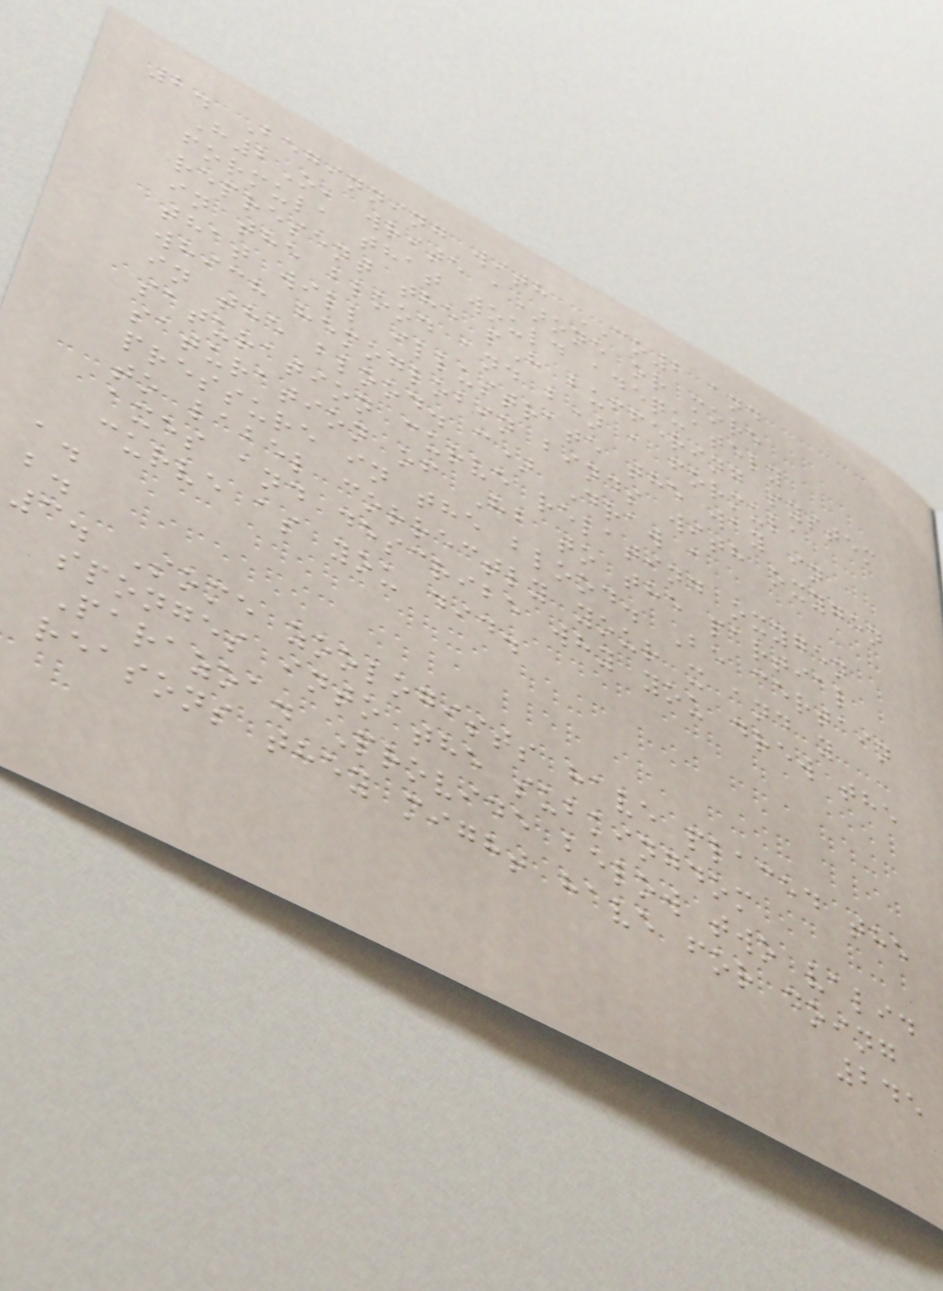2. Beginning with CO2 and
H2O, write a)one or more
formula that would adequately
represent the pH buffering system
in the blood and b) a formula
that will illustrate the way in
which hemoglobin binds with oxygen
in the blood. c) Draw a
saturation curve relating oxygen
saturation of Hb to the partial
pressure in the blood. Be certain
to label correctly your x and y
axes and describe why you drew the
curve as you did.
a.
b.
3. Some zoologists have placed the
sponges into the subkingdom
Parazoa. Provide below two valid
reasons they might have for doing
245
